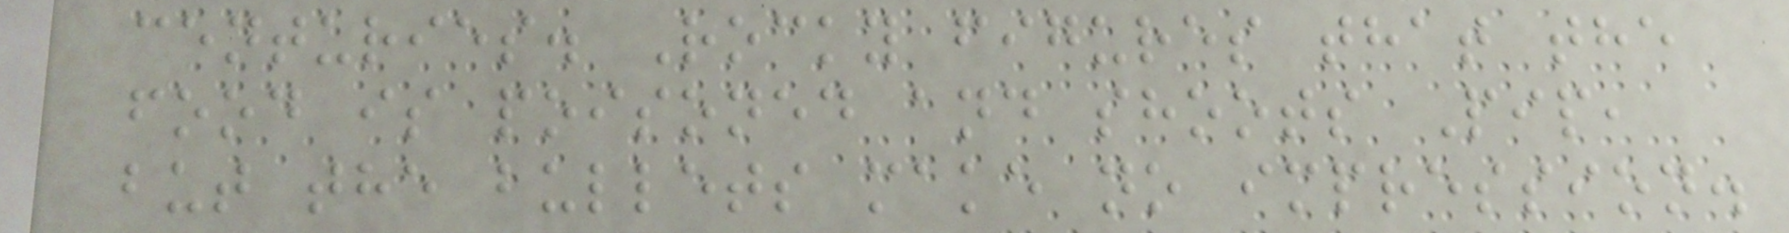centuries. Rocky figures that the
food is poisoned and shoots Pip,
but the bullets make no impression.
